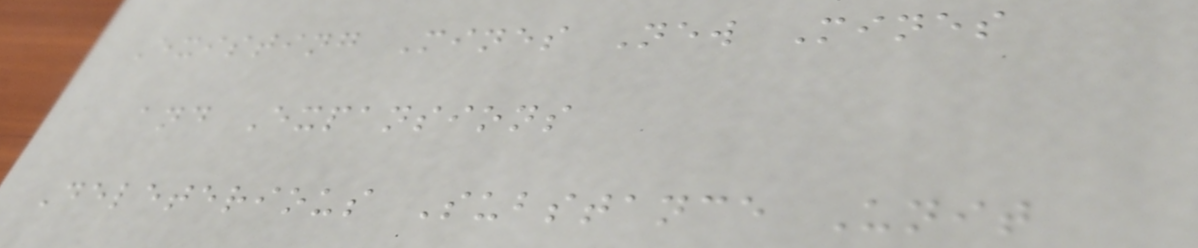Existing Mines New Mines
and Expansions
Deleterious Substance Unit
